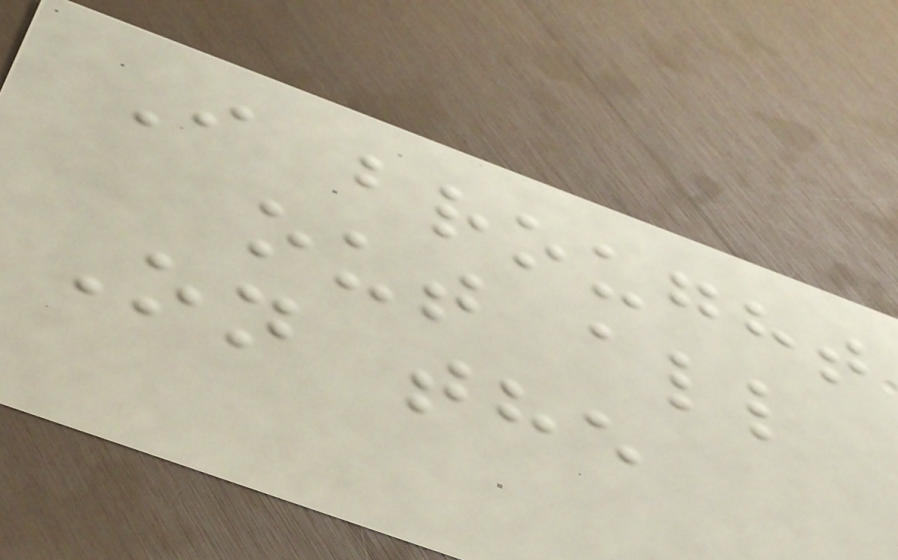I brought
out all
On the
